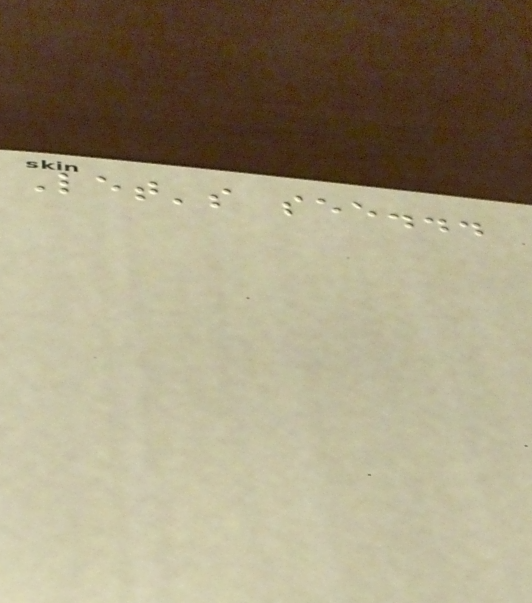Let's see...
